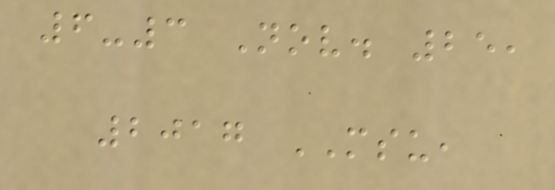6-3 Nov. 25,
2017 MSU,
